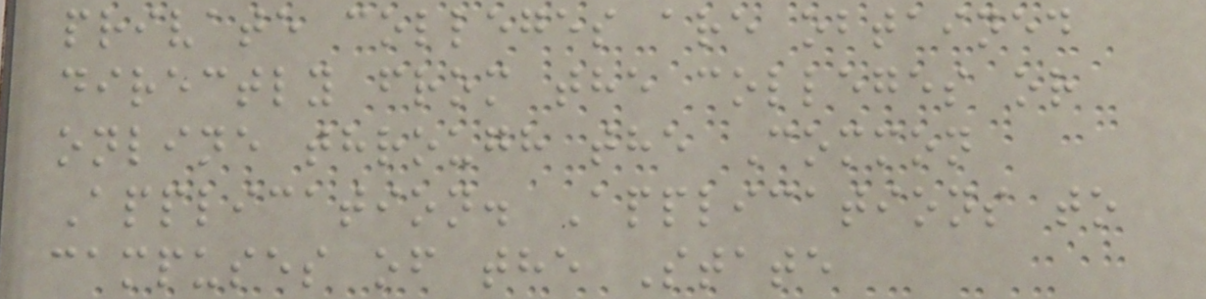private colleges are obtained
directly from the colleges or
online through the Common
Application. Applications to
campuses of the State
